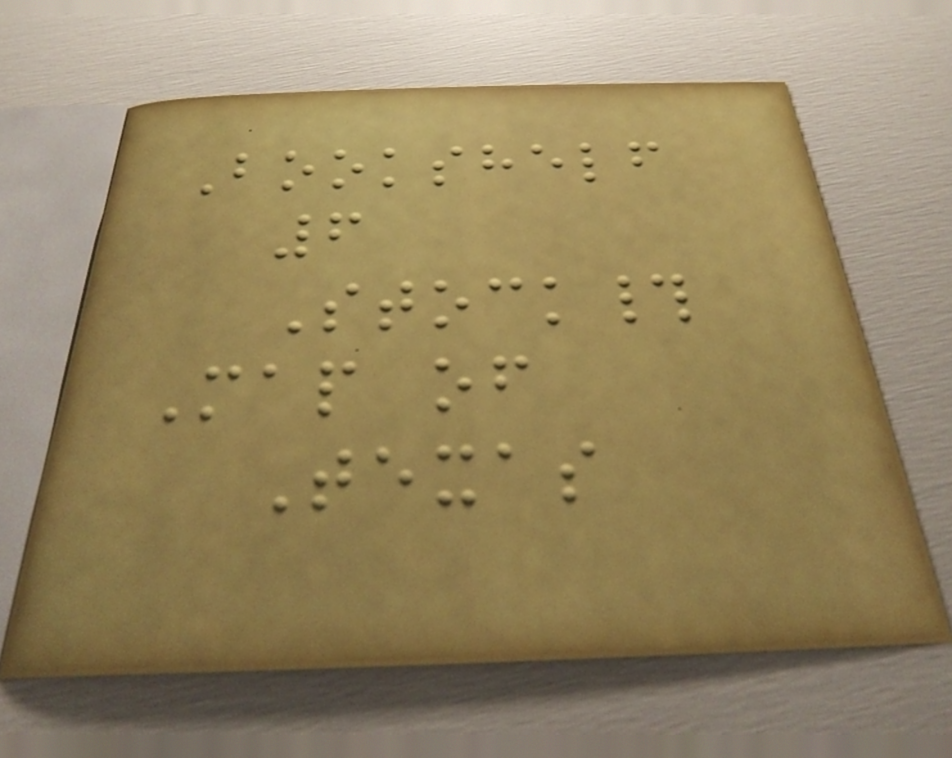Bookshelf
6
Stock#
Map of
Texas
